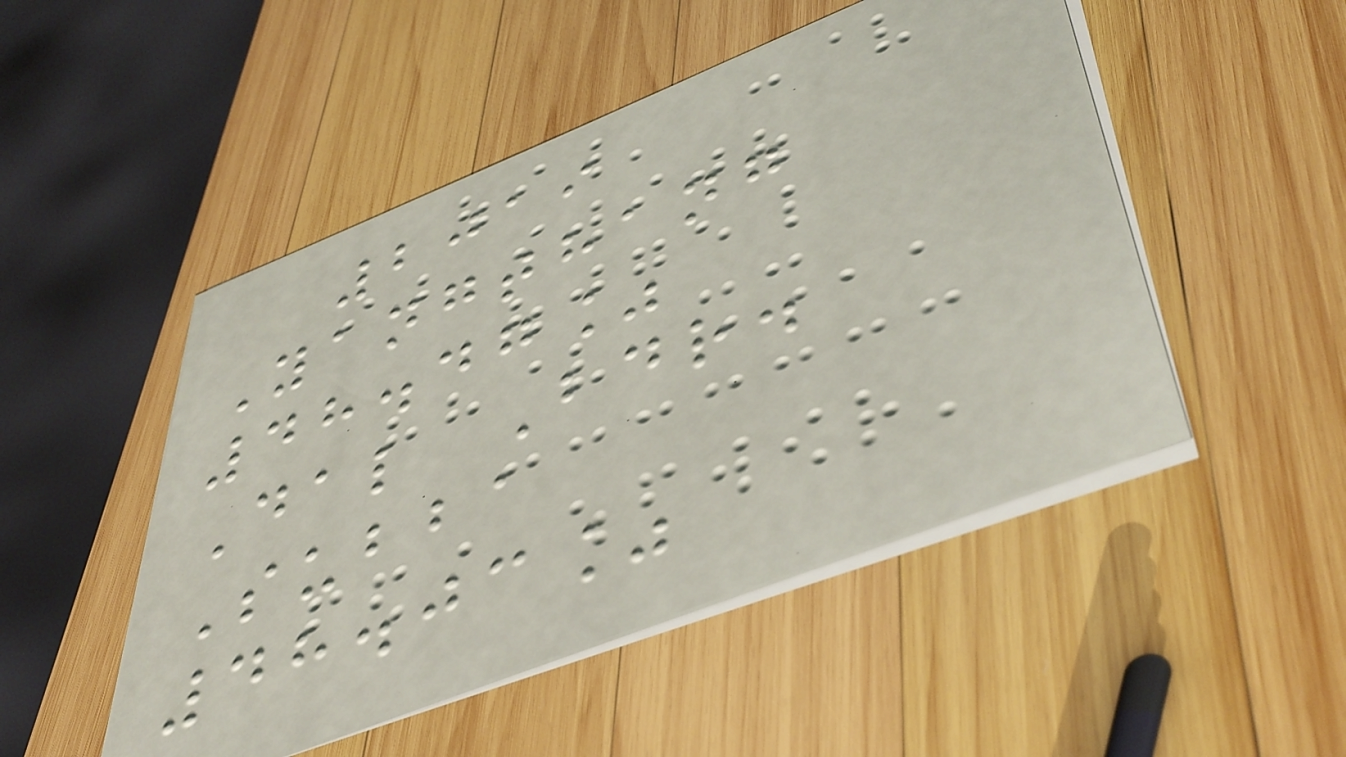2019
Yangthang
48.47%
Dal Bdr.
Subba
48.03%
